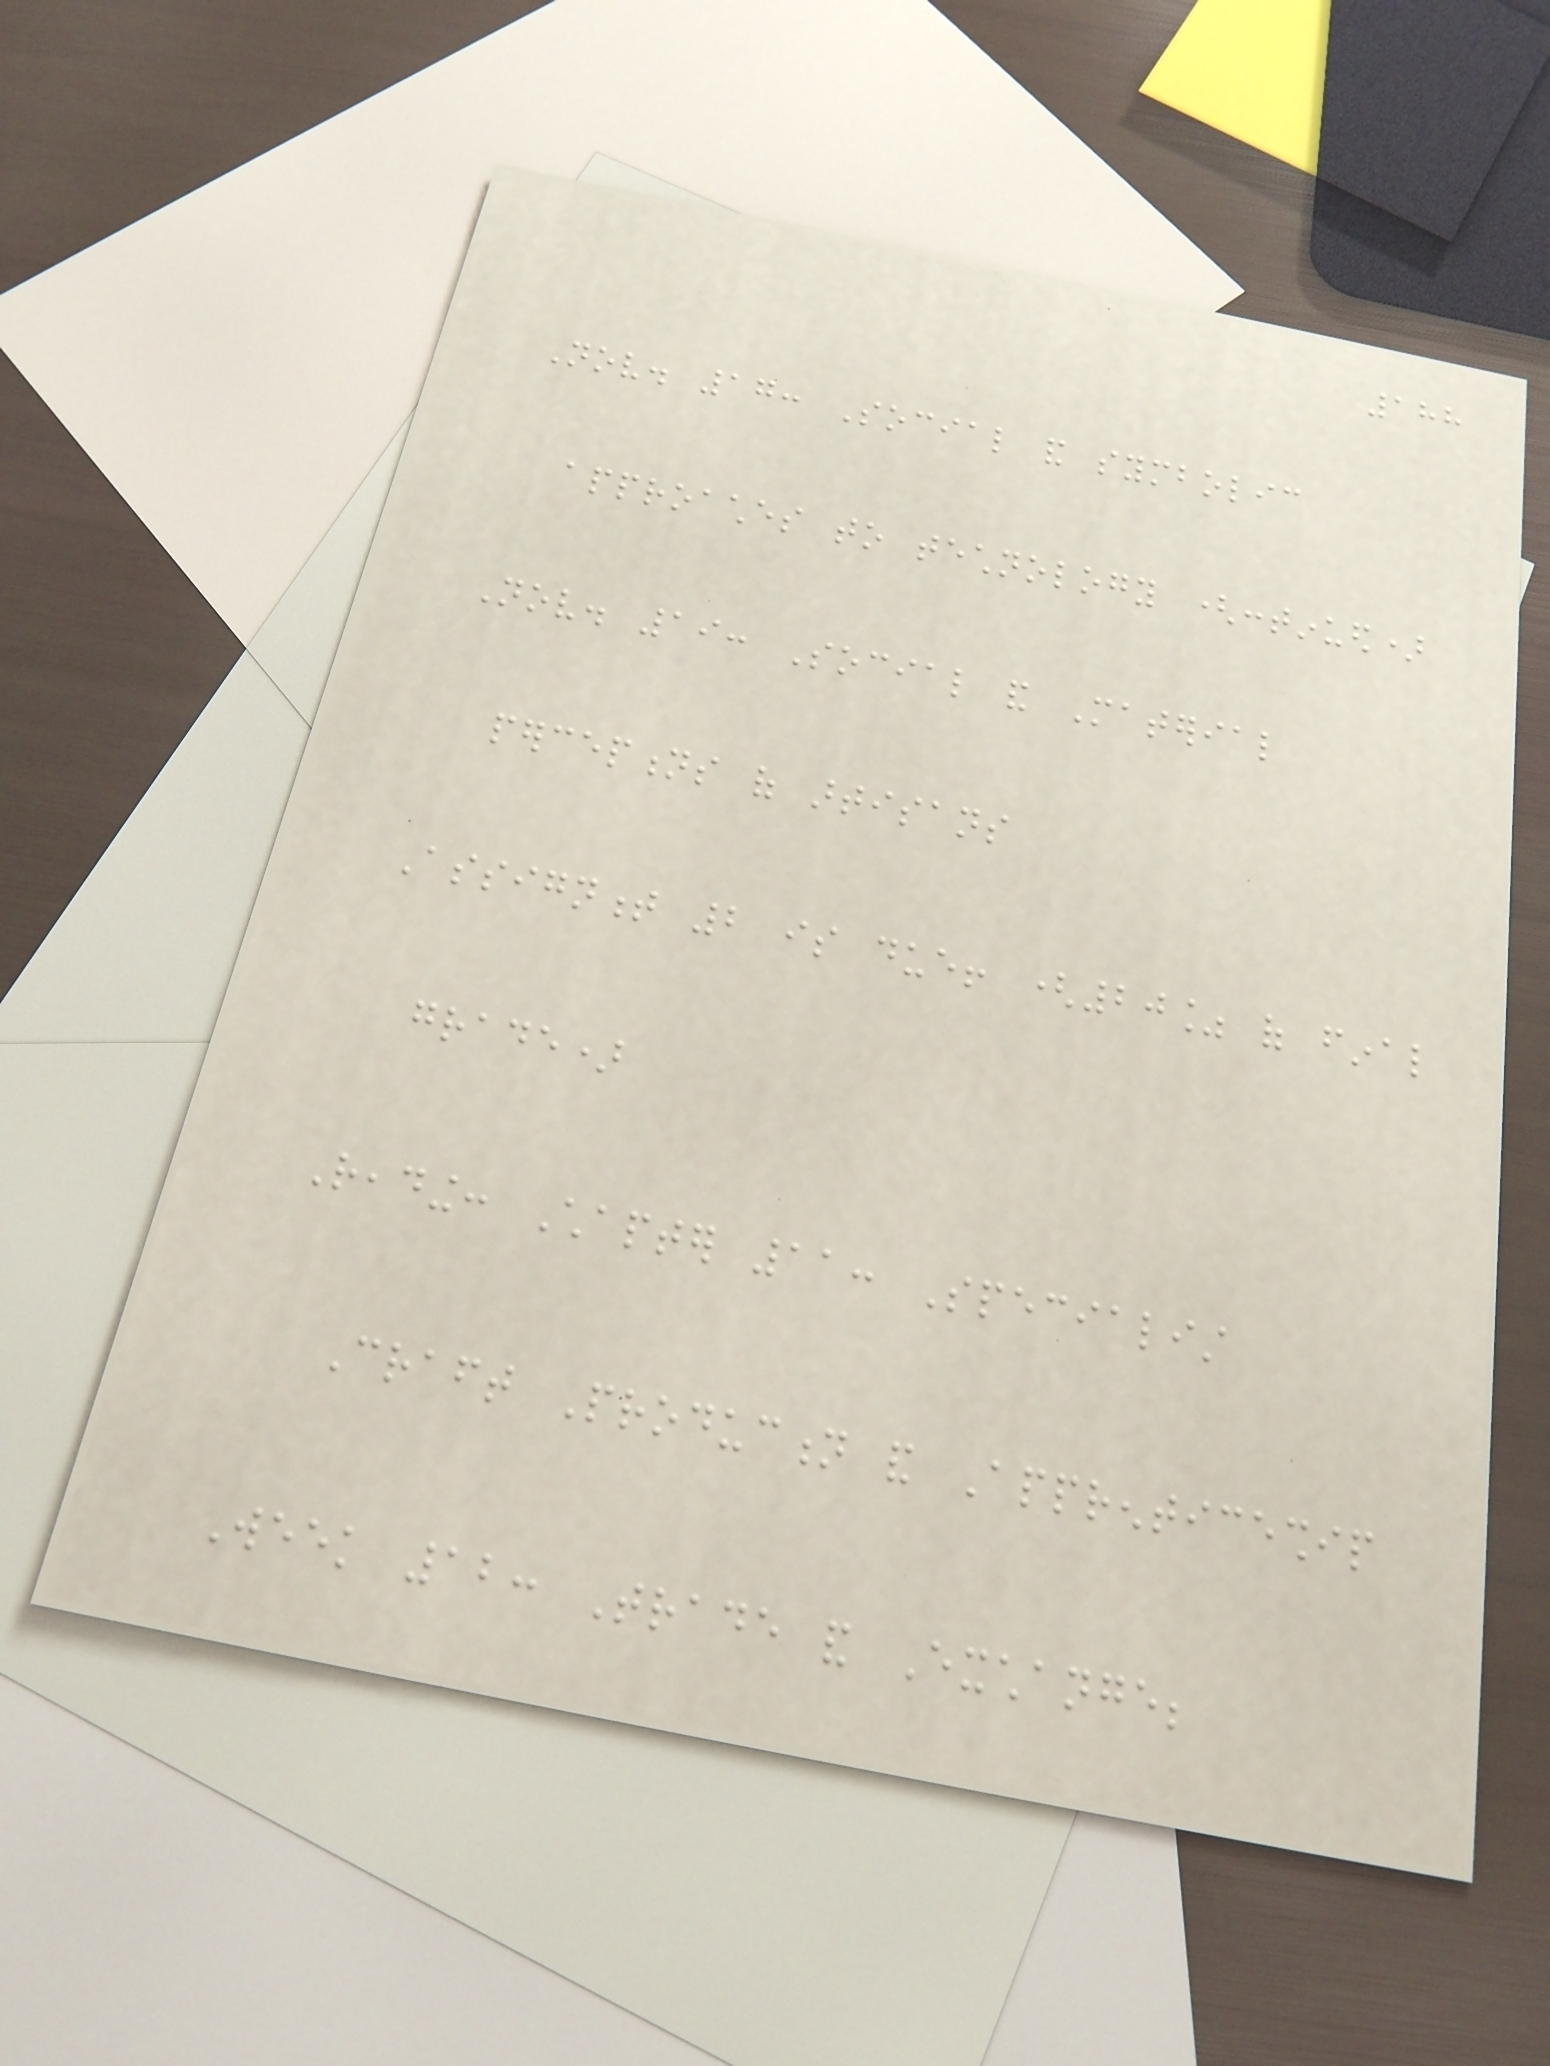188
Nov. 17: Social and symbolic
approaches to technology (continued)
Nov. 19: Social and Material
perceptions of artisans
Assignment 2 is due! (20% of final
grade)
Reading: Chapter 11: Specialist
Craft Production and Apprenticeship
Week 12: Trade and Exchange;
